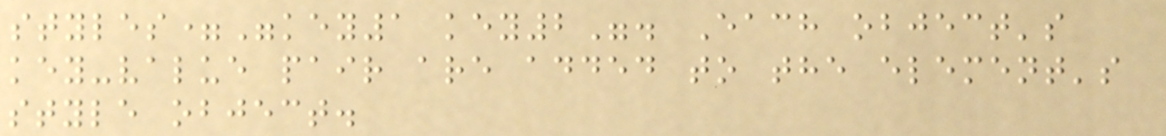styles="key1 key2". Each object's
key-value pair are added to the element's
style object.
